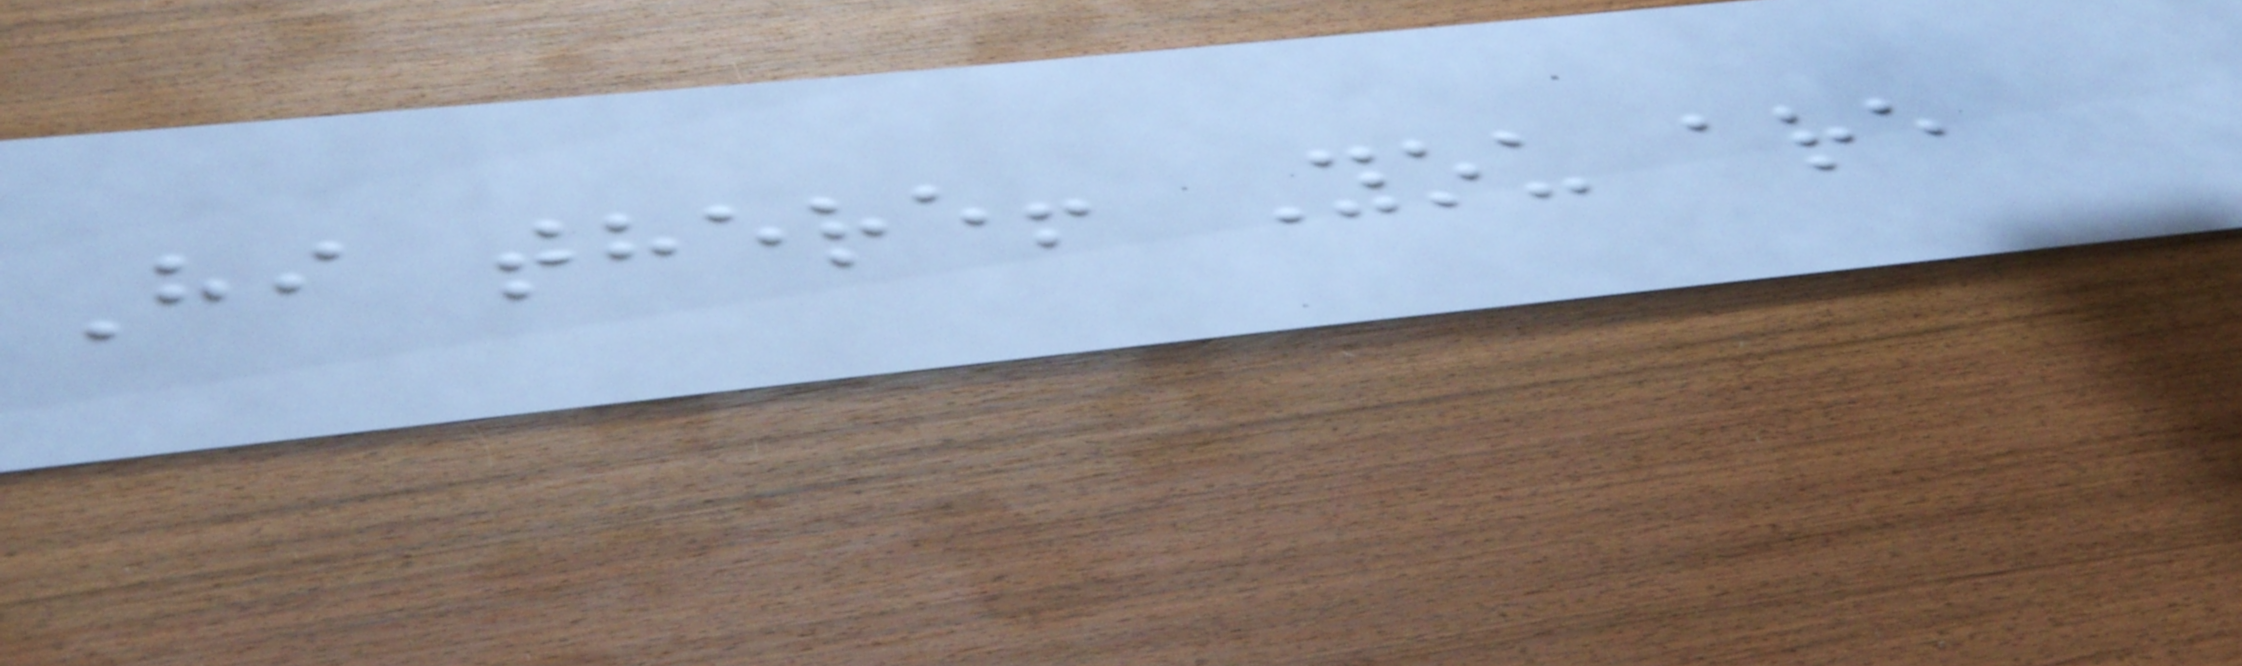Hi there! You are
